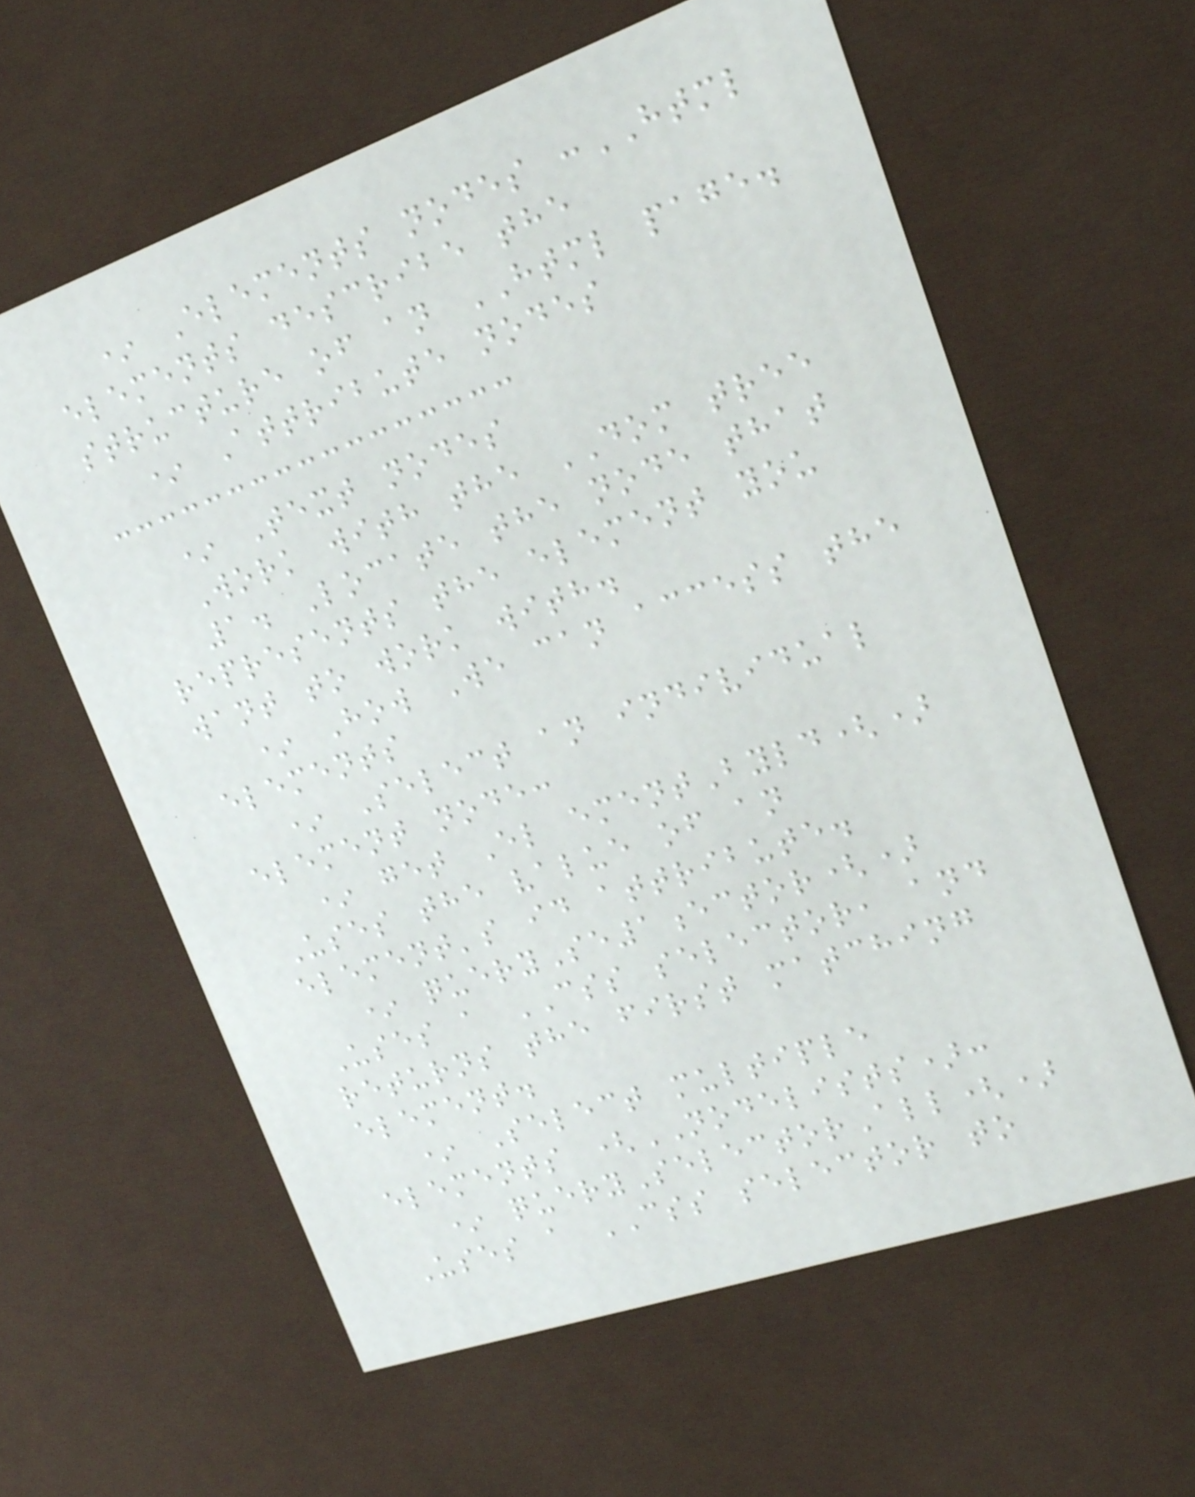* Elements nodes :HTML
elements describe the
structure of an HTML page.
* Attribute nodes
* Text nodes
Work with the DOM tree
1. Locate the node that
represents the element you
want to work with.
* How We can access the
elements
* Select an individual
element node:
* get El ementByld()
Uses the value of an
element's id attribute.
* querySe1ector()
Uses a CSS selector, and
returns the first matching
element.
* Select multiple
elements (NODELISTS):
* querySelectorAll()
Uses a CSS selector to
